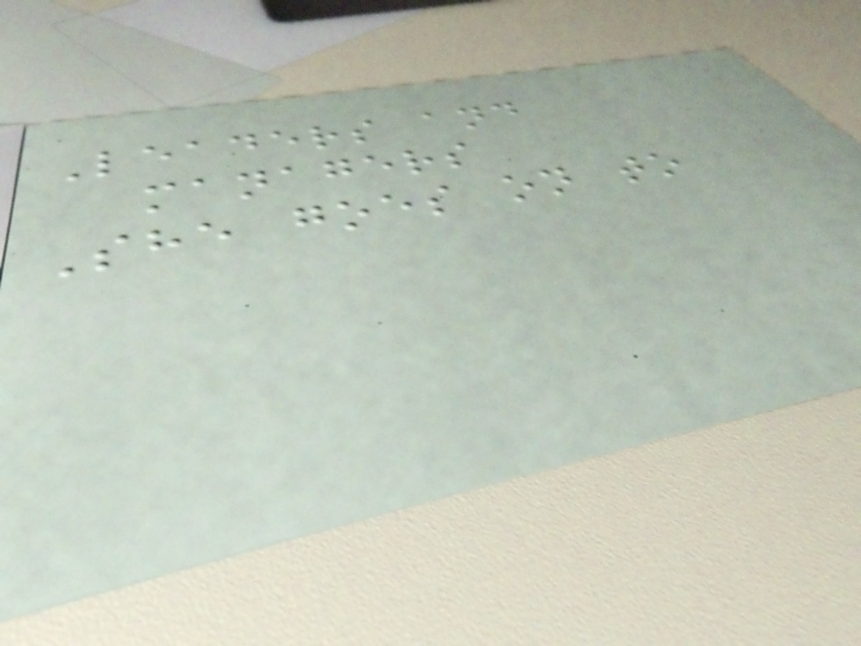Leaders and
managers
She goes on to
